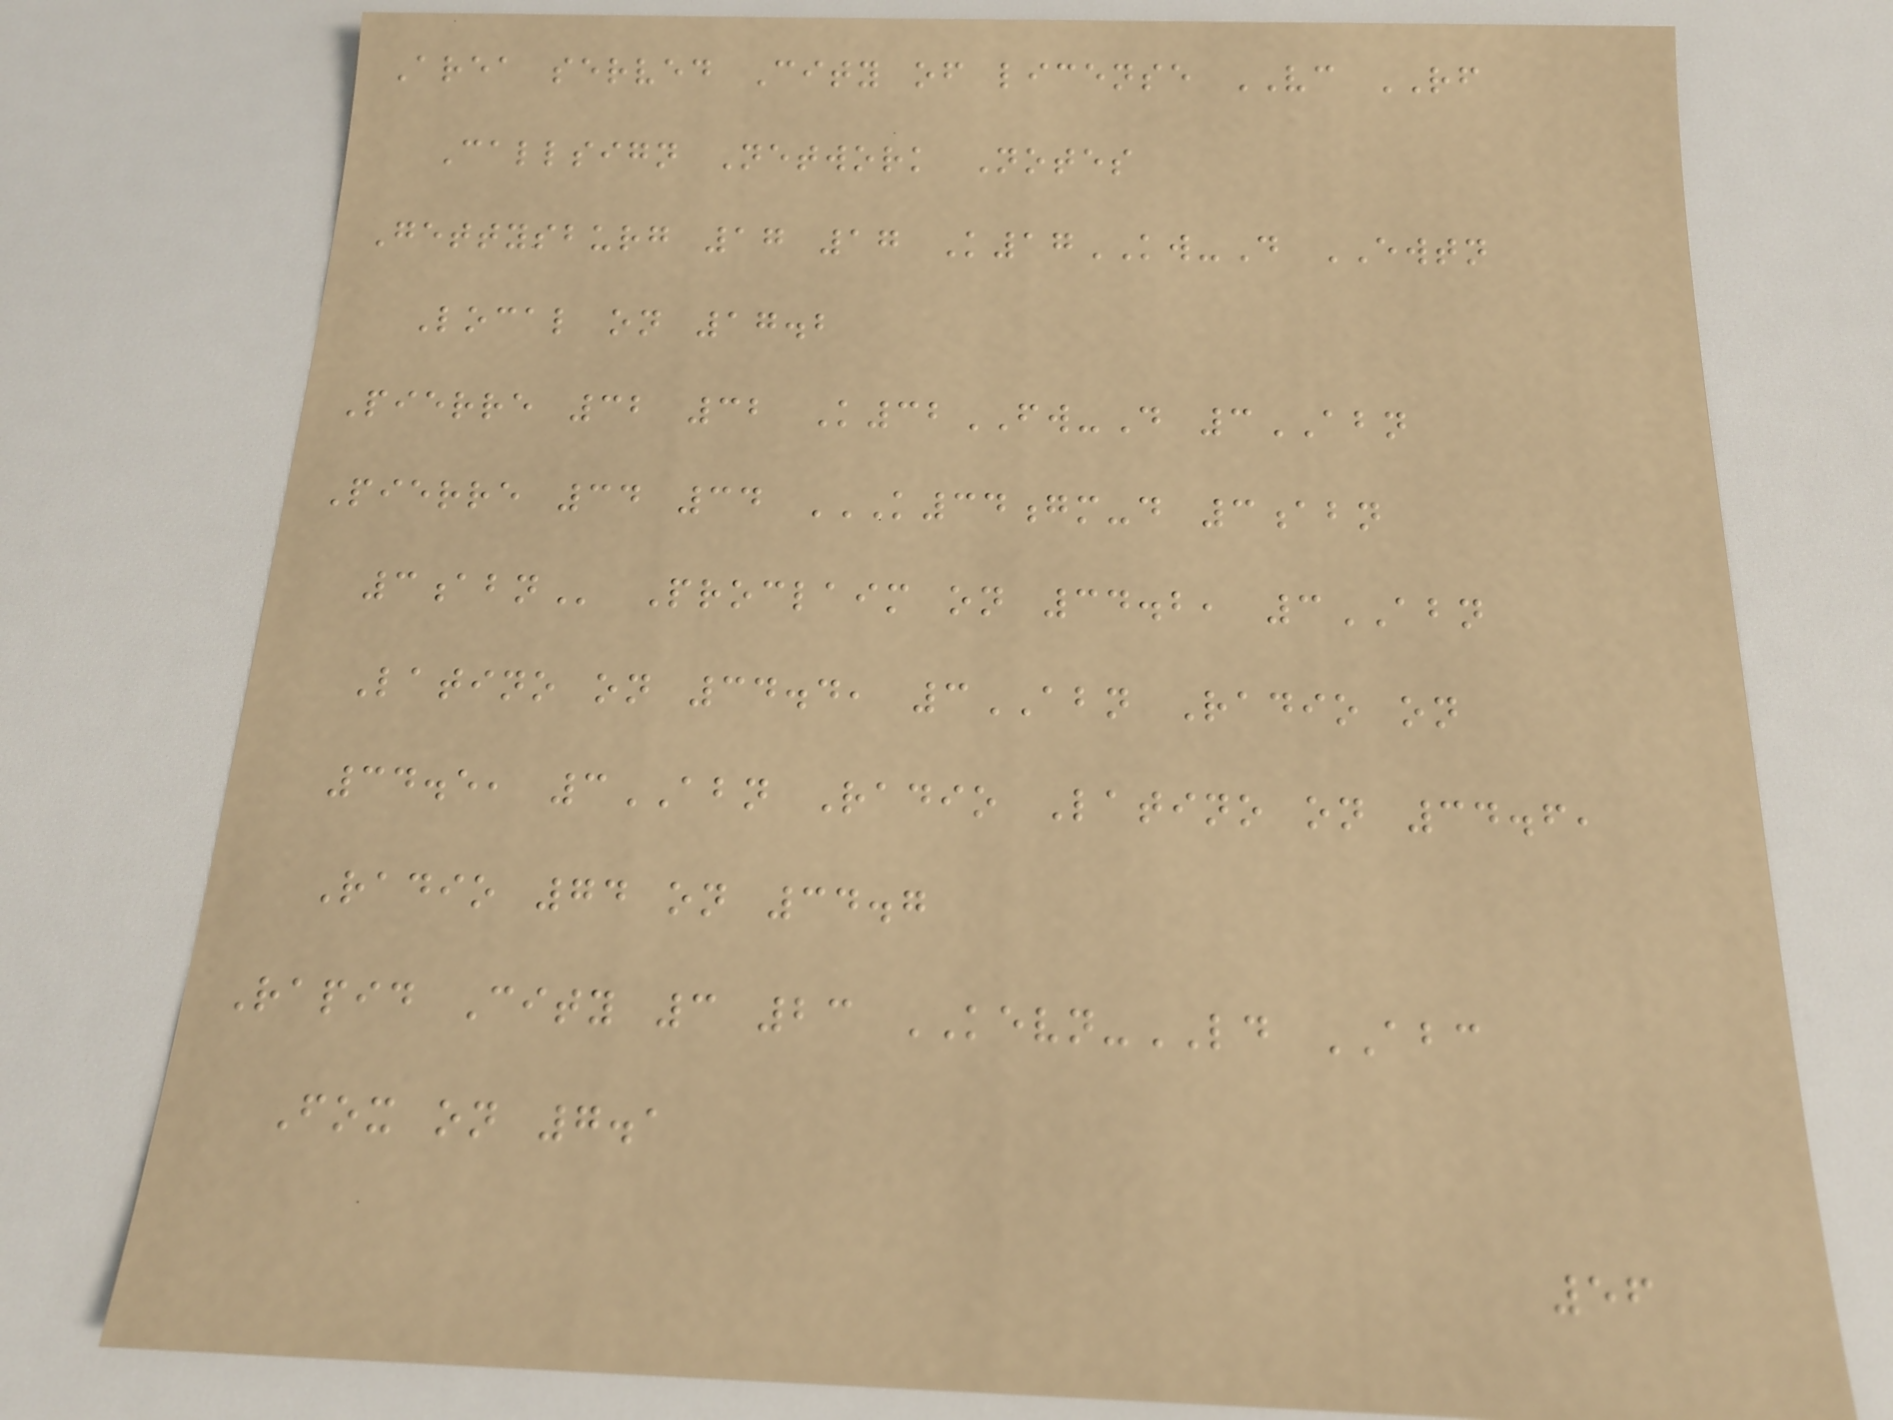Area served City of license VC RF
Callsign Network Notes
Gettysburg 17 17 K17KW-D EWTN
Local on 17.2
Pierre 32 32 K32FW-D 3ABN
Pierre 34 34 K34GM-D 3ABN
3ABN Proclaim on 34.2, 3ABN
Latino on 34.4, 3ABN Radio on
34.5, 3ABN Radio Latino on 34.6,
Radio 74 on 34.7
Rapid City 3 23 KEVN-LD ABC
Fox on 7.1
56
